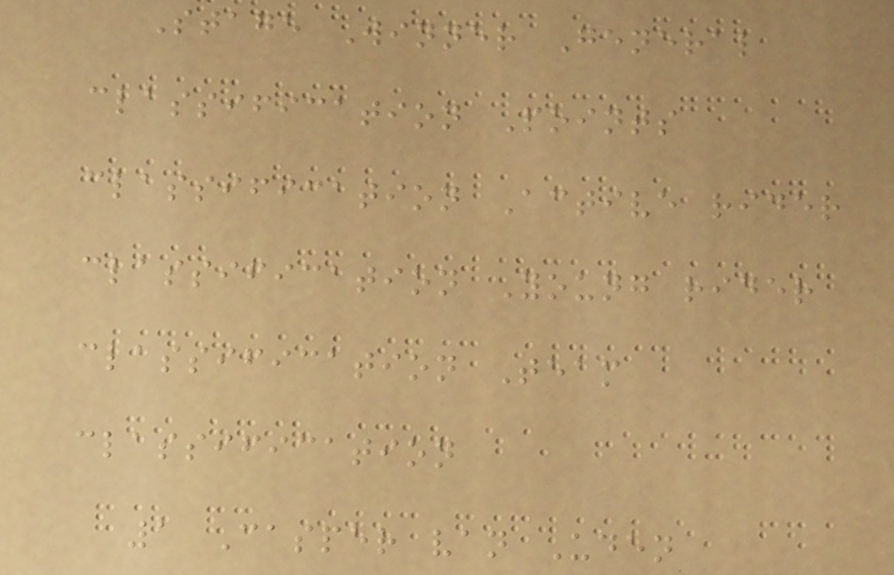Stage Winner General
classification Points
classification Active rider
classification Young rider
classification Team
classification
1 Casper van Uden
